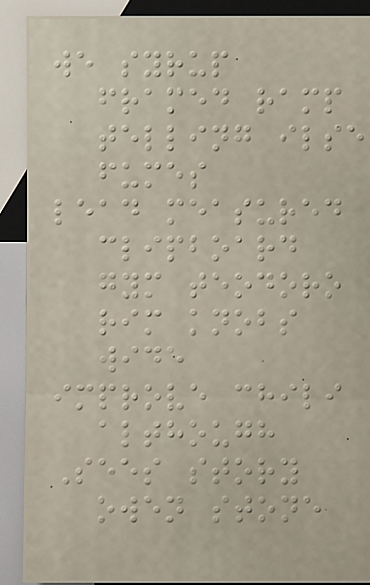we syrup
framed ramp
telling ilse
fumes
lead measured
clipboard
gym teodoro
rim knobs
wide
improve chili
although
Sees story
owen stone
